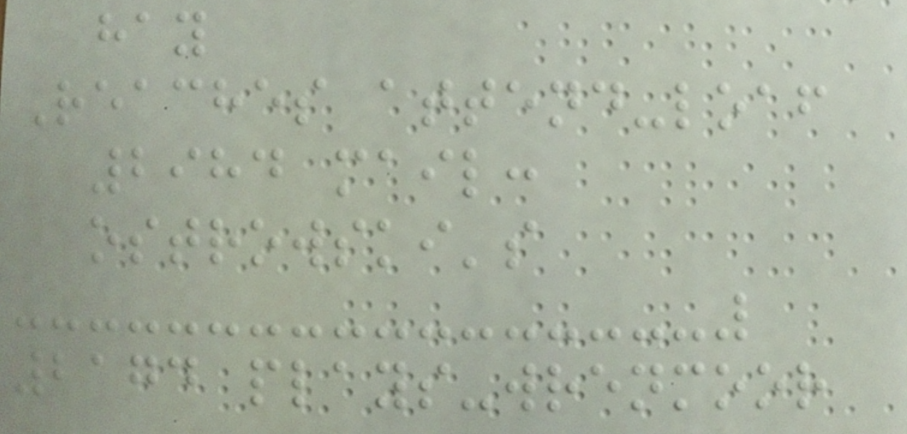hay
Reaches attend-loaf
2984 mail:
ostrowski's
2174 plays-wrenmoor
